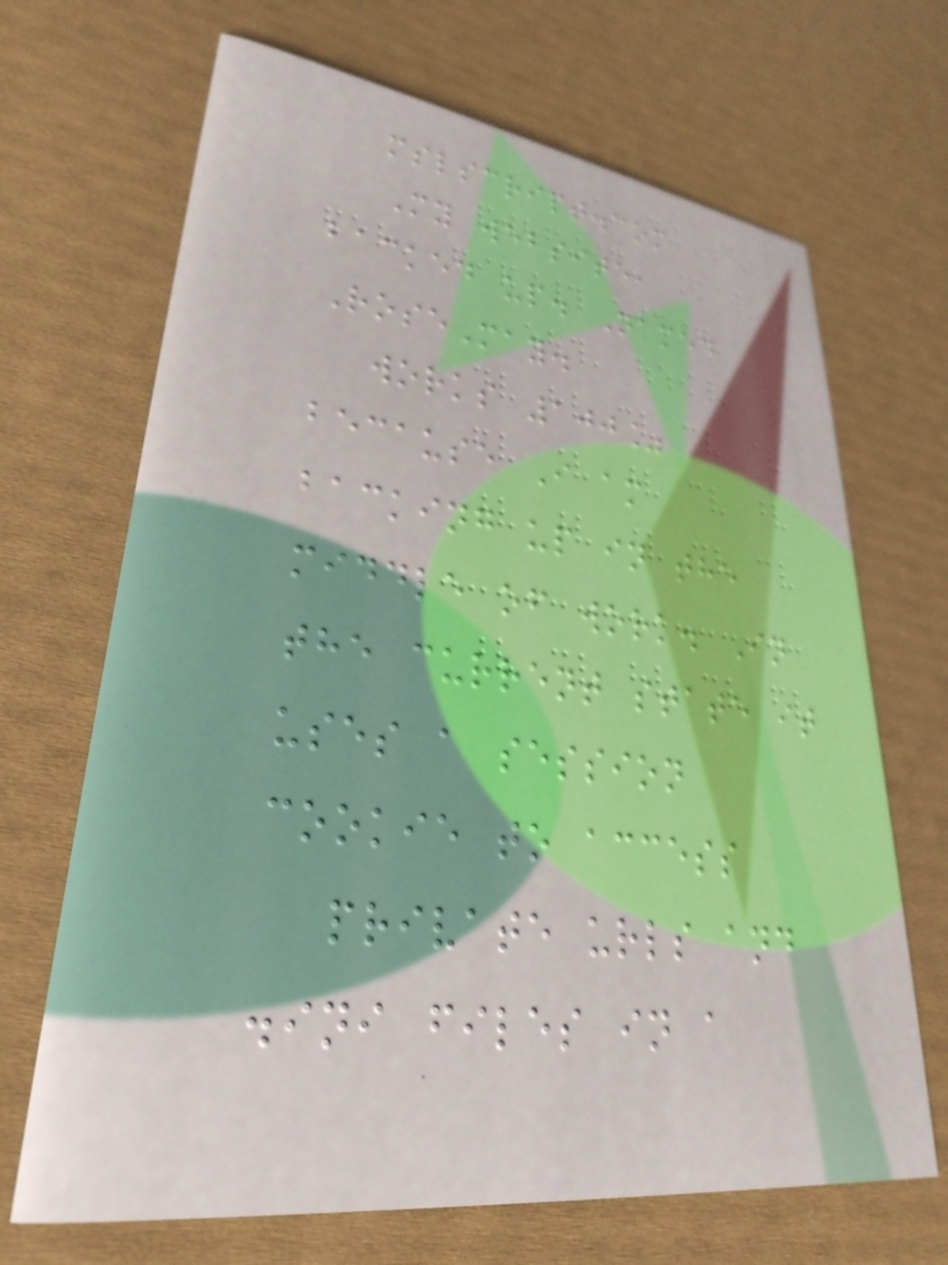mslscript.com
My website,
backed up. Named
RoseMay.
works 100%
because I am
backing up in the
middle of work. In
the current state it
uses a session
cookie to access
private urls and
.ini files in a
